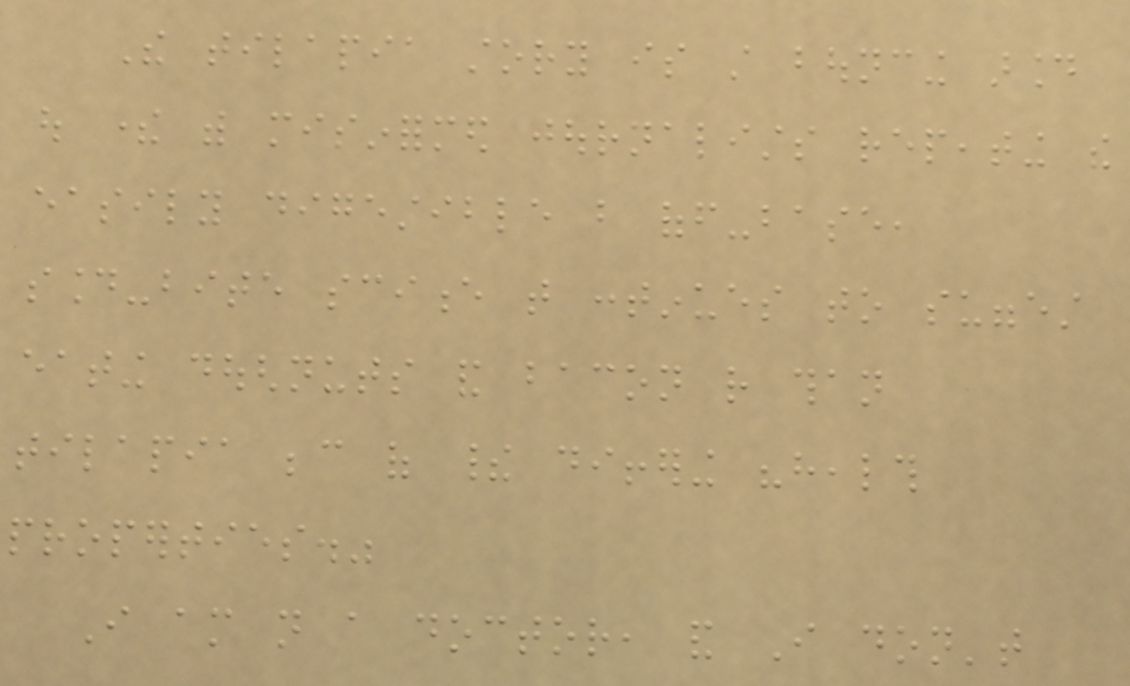The tilapia story is still bouncing around
out there with misinformed journalists repeating the
easily digestible but off-base,
sound-bite science that continues to suggest
eating doughnuts and bacon rather than
tilapia because of their differing "health
properties."
I am not a doctor, and I don't
